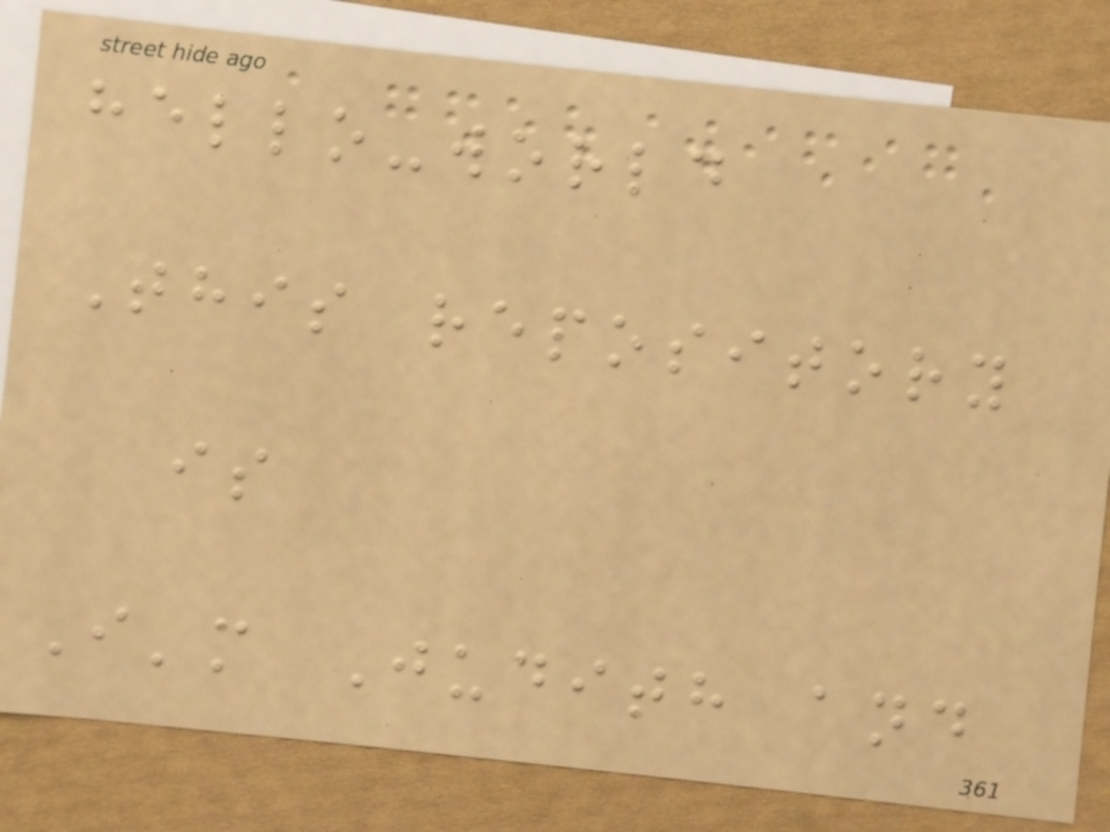hello-world
This repository
is
I'm Judith and
